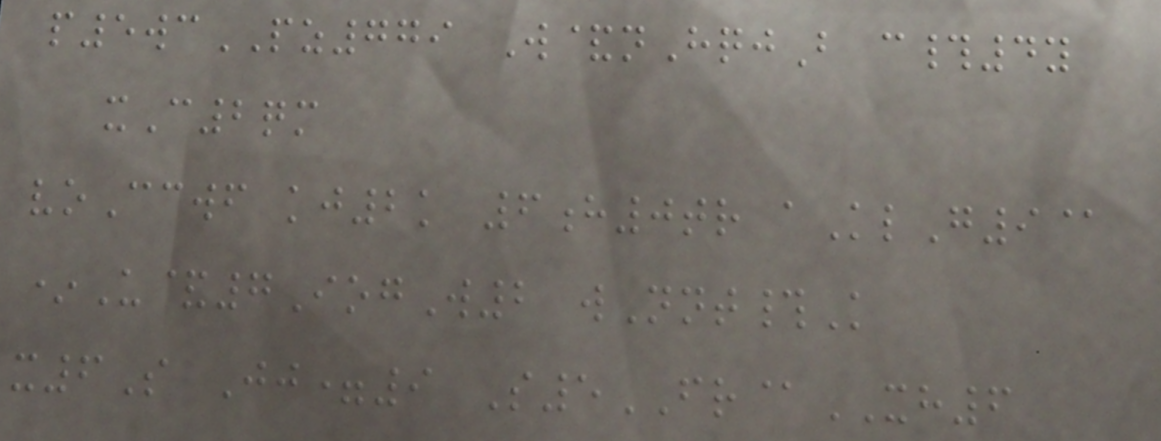p5wcPZ779 W&nHqjB c#4y
xC2qm
voCcwf kj2k 6h0tr aKlG9@
*U&7IogW2 wNnt#K
x6S Jj=9 S5FR@XH6
